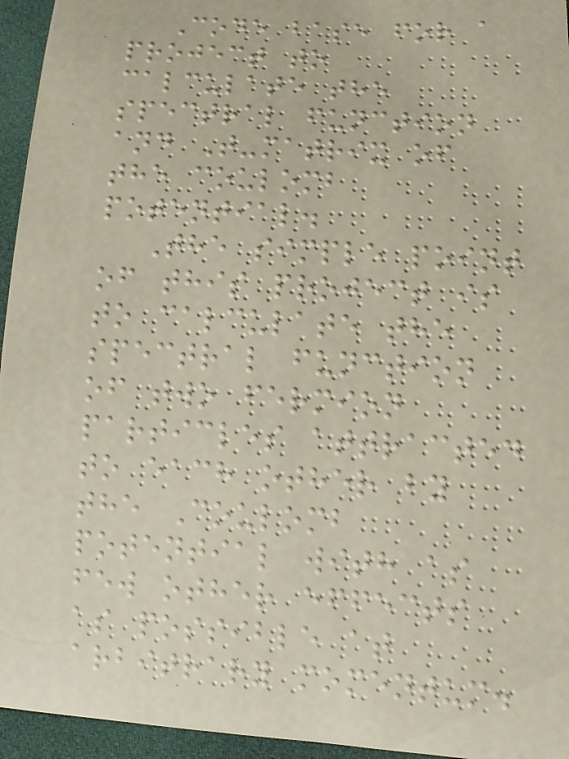Code base for a
project to
calculate the
spectral function
and T-matrix of
the coulomb
potential.
The simple point
of this project is
to calculate the
spectral function
of two fermion
particles attracted
to each other by
the Coulomb
potential with as
few other effects
as possible at
arbitrary momentum.
